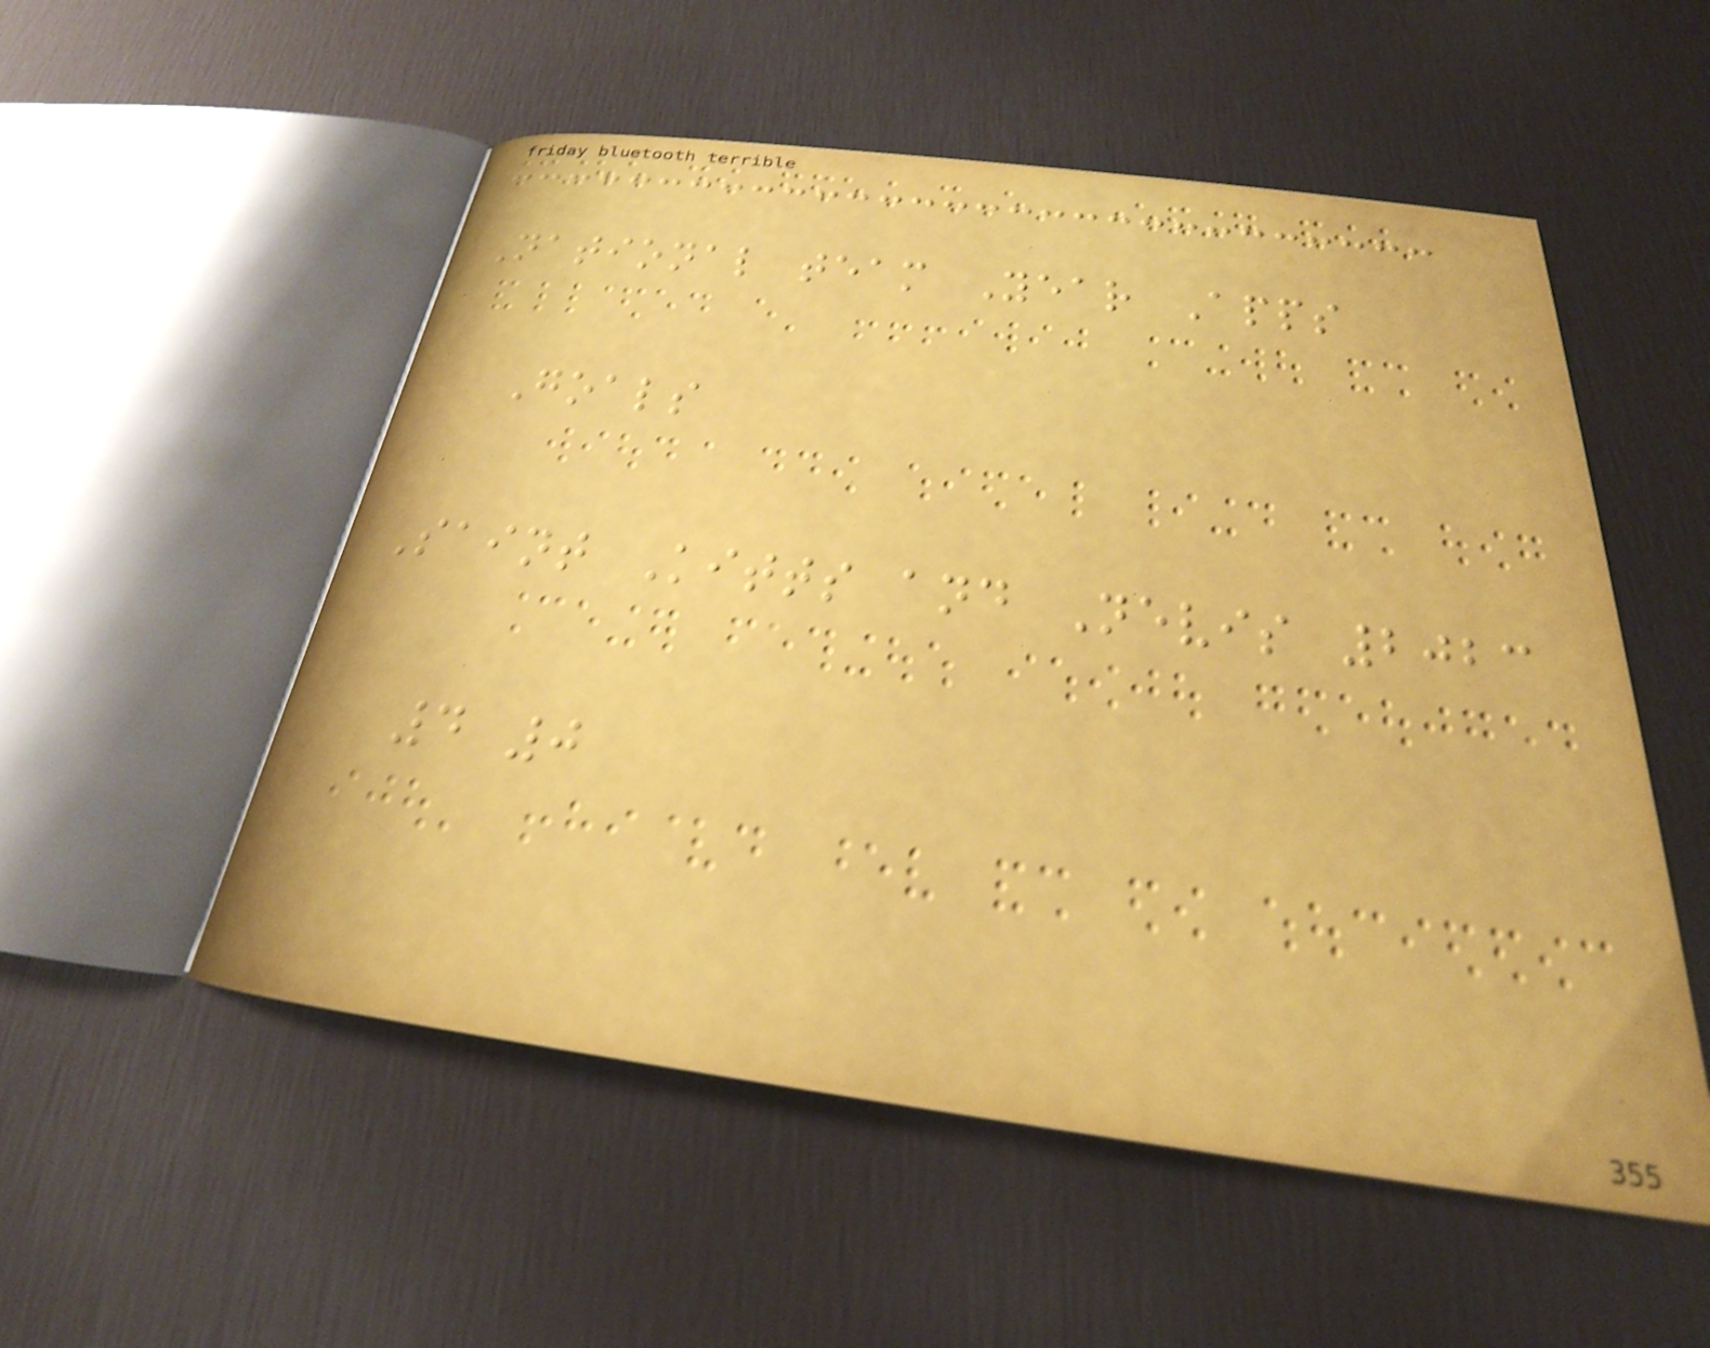National team Year Apps
Goals
Saint Kitts and Nevis 2023
4 0
